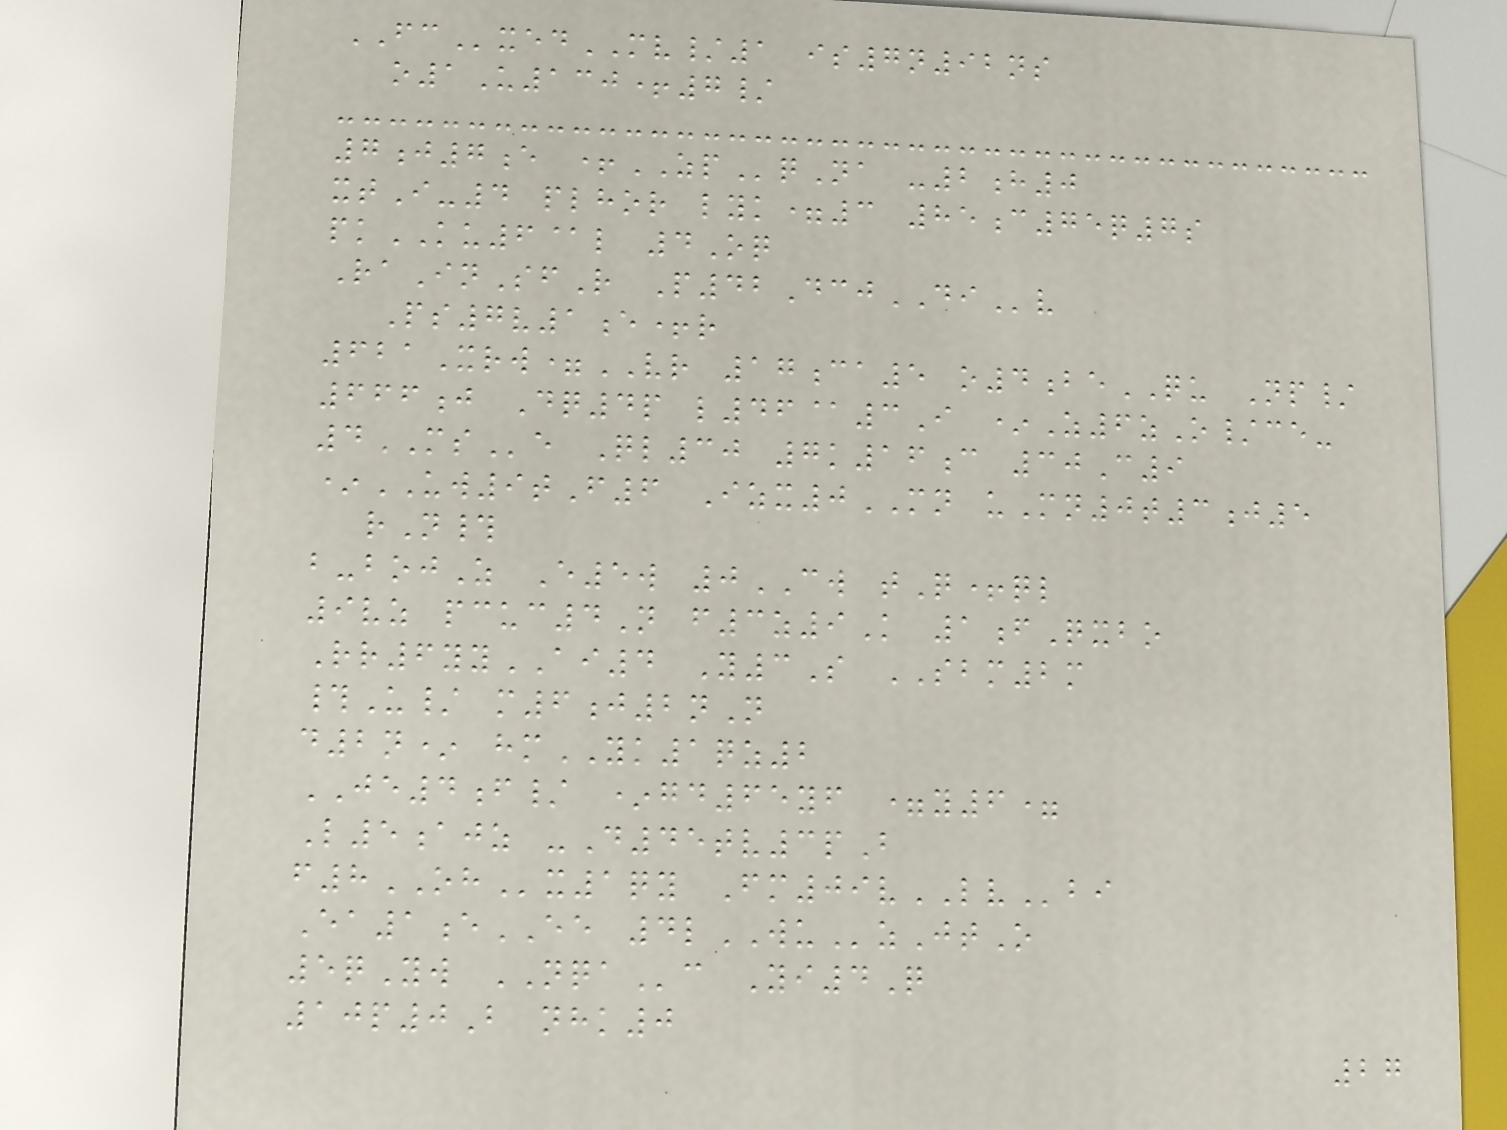FCxedMV/1 is7n92ns
o1U130+7/
7j7e +ZPqNa -2h0
xtI-4 plhor lyk=3 85c75q7s
pkKU6@l 4Oq
RaInSfR P42DcjDIv
Ps7v1e+r
621Xrw=VR 17ca5 o4beQU Np/
666j Dq4p l46@3I *Z6zO/ce-
4MSe Ql30 7k16c 30C9
*UW9tF6 Izx0MN uMn0t3j5
rN#
b-bojZ E5w 0CW tQ+ql
9vz pcuc4N f3z9K 1fQxbo
Rr6yyAI4 Y3S SBM2m
#U/ m6j2nN
d2n* hmYK1qz2
JE4f/ *gd65yf =y6=
L5ajz -D45tv3pB
f8OHx1qy Fm09vLVbi
Ea1eEE 4lWUzJtO
5qYw NQAc Yi4Q
10p0B nhk0
27
